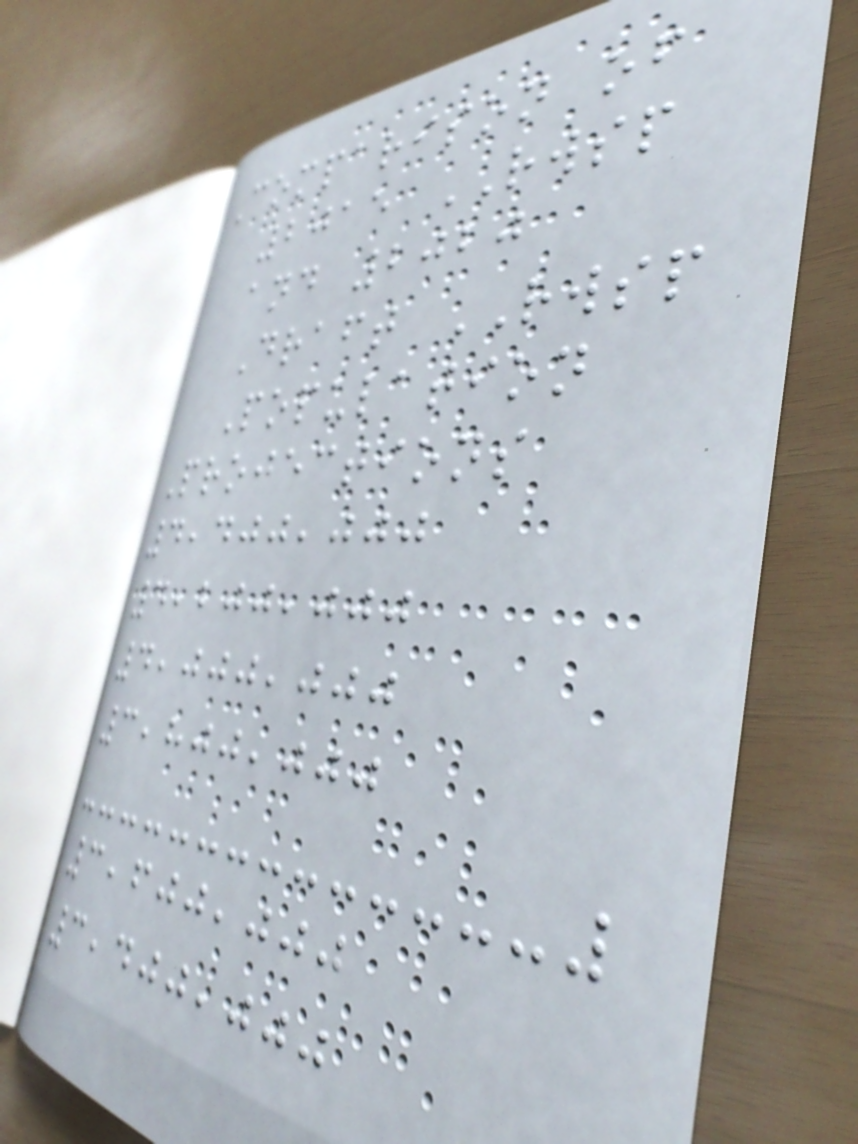Comparison of
2015 RWSP
and 2020
Draft RWSP
Population
Projections
4,400,000
4,200,000
4,000,000
3,800,000
3,600,000
3,400,000
